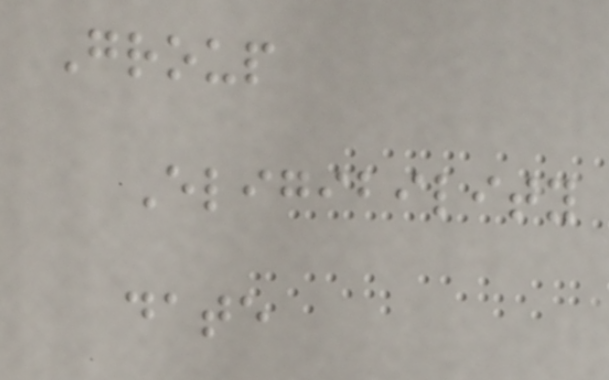Group
Eligibility
date
